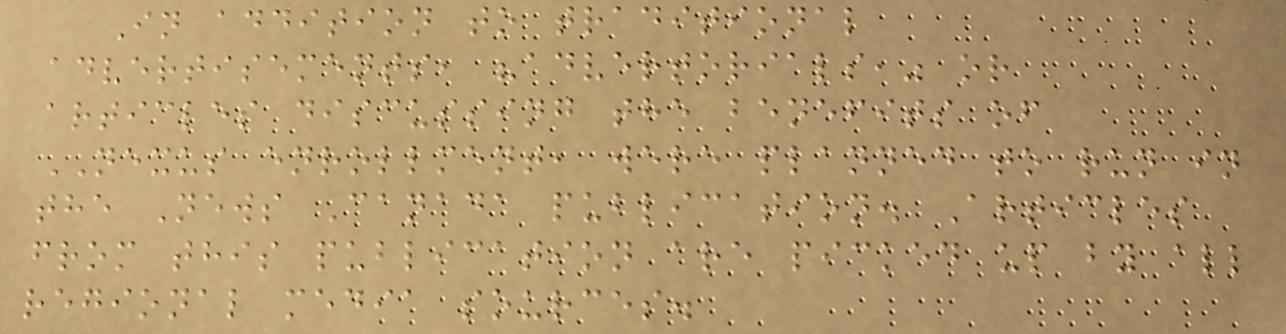In addition to traditional
advertisements, "advertorials," or
articles discussing the benefits of
NEXUS enrollment, were planned to run in
the News Canada publication. Articles
from this publication are picked up by all
regional media sources.
